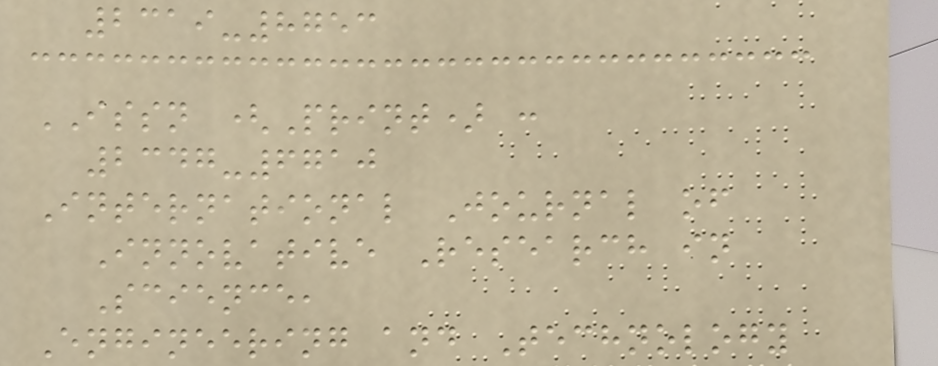2319-8753
ISSN (Print) :
2347-6710
International Journal of
Innovative Research in
Science,
Engineering and Technology
